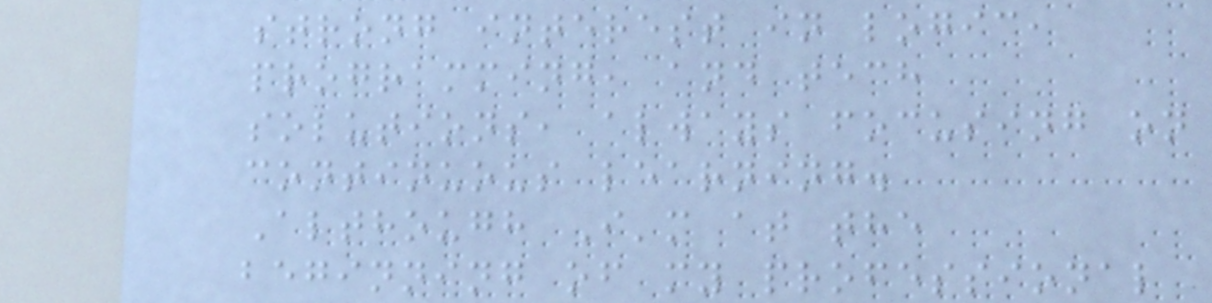strong interest in logic,
programming, and tech
solutions, always focusing on
continuous learning.
Although I'm at the
beginning of my professional
